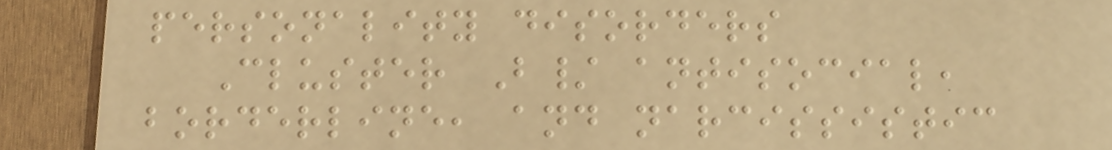personality disorders
Cluster B/ antisocial,
borderline, and narcissistic
